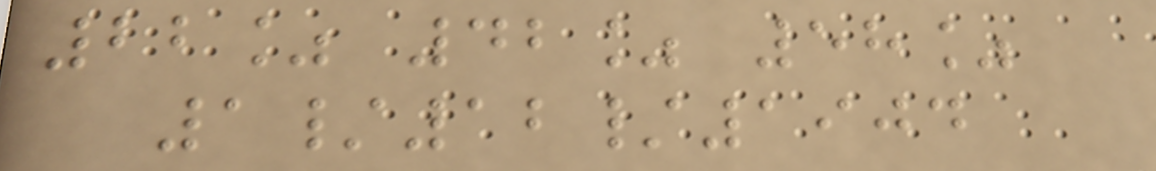22% 42% 58%
1/12/1904
